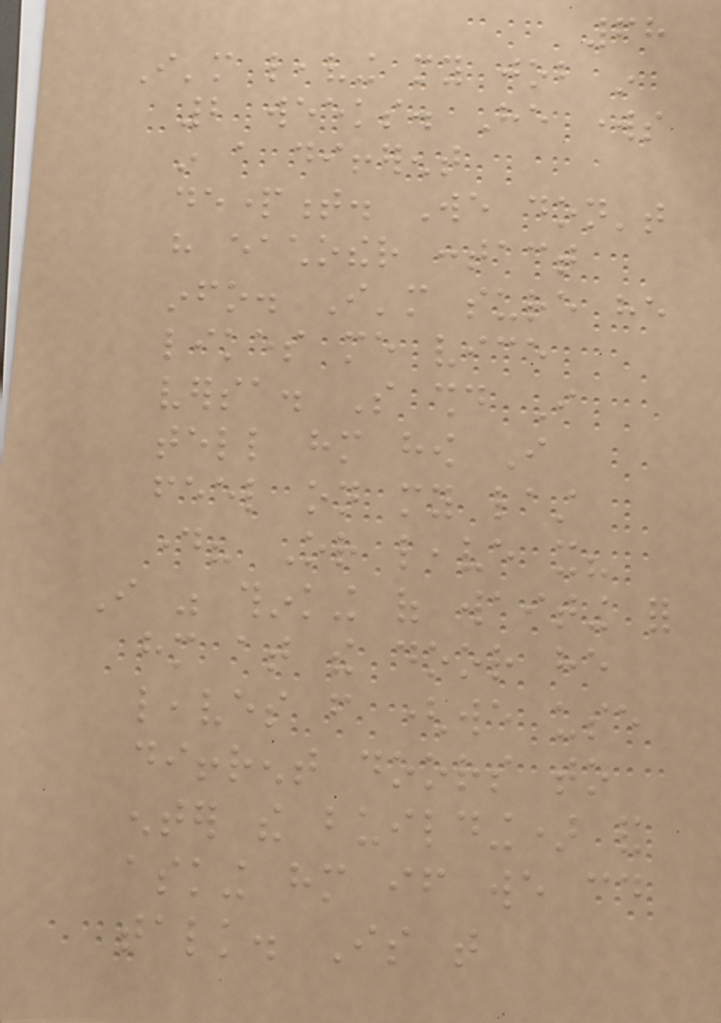68
I'm leaving my job in
2 weeks. He works
in a different
department. We don't
have eachother contact
info. I'm sure he
likes me vice
versa. So should I
tell him how I
feel on my last
day? Or leave it?
I was thinking of waiting for
him at the door he
leaves from (we use
diffrent doors to
enter the building) and
asking him if we could
talk. Is that
